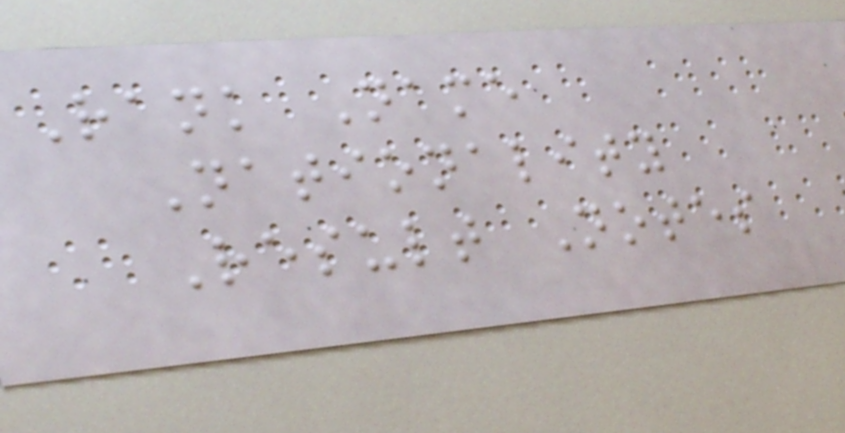Rank Name
Nationality
Result Notes
